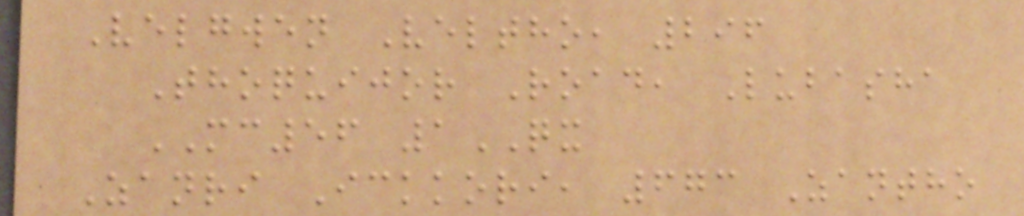Velgwen Veltho, 296
Thoquijor Road, Lubasha
MC56 1QX
Zanri Ickkori, 673 Zantho
